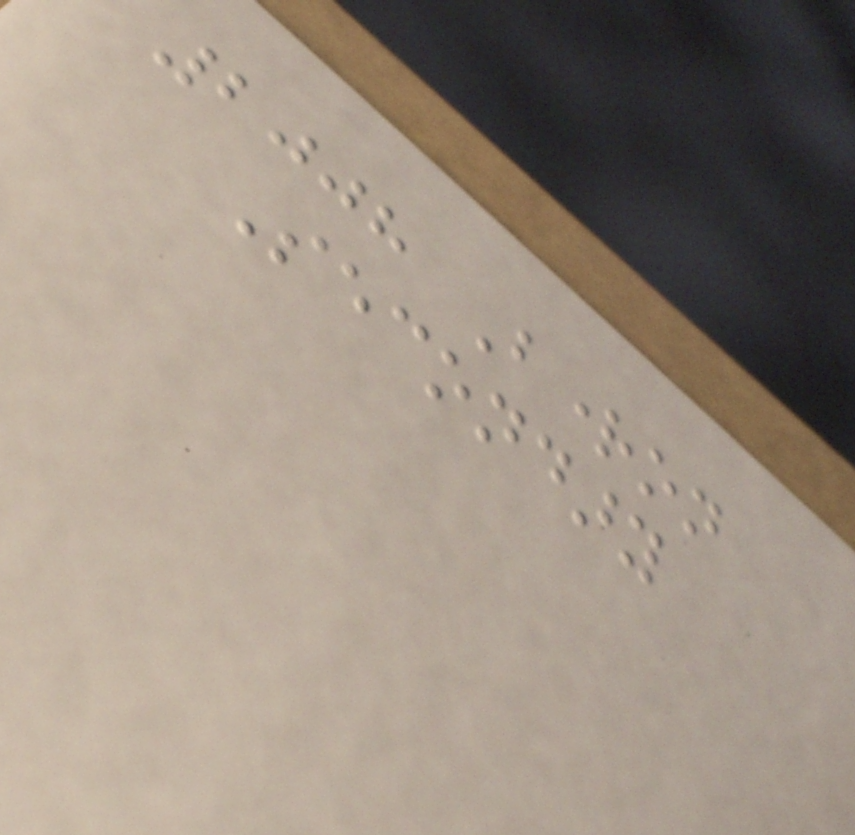2008 Brighton
Secondary
